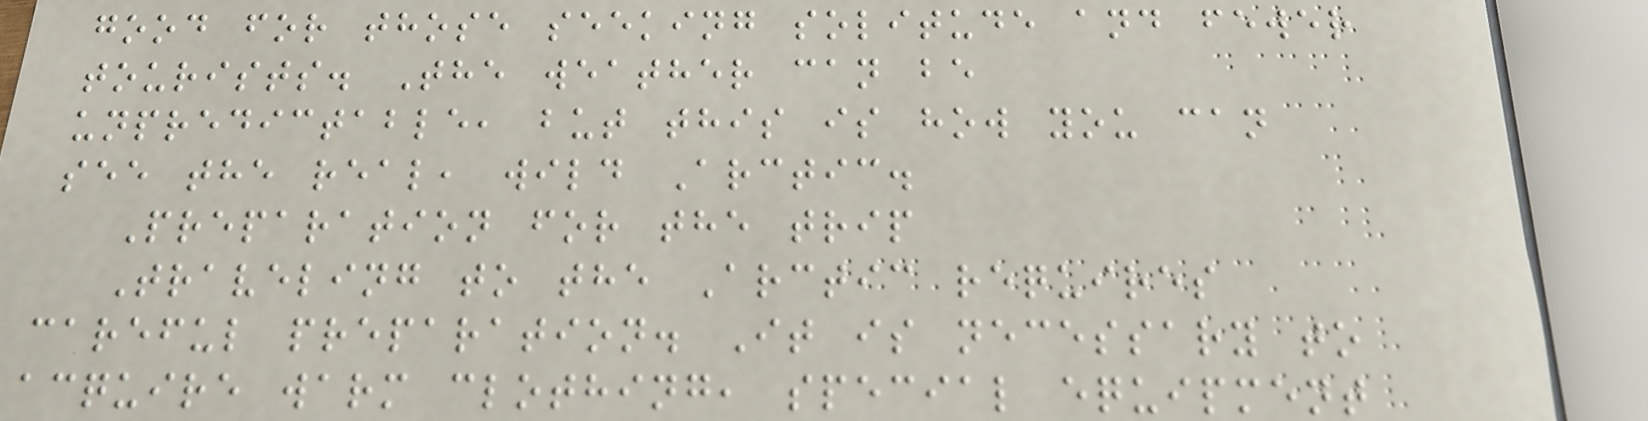good for those seeking solitude and fewer
tourists. The weather can be
unpredictable, but this is how you can
see the real, wild Arctic.
Preparation for the trip
Traveling to the Arctic requires
careful preparation. It is necessary to
acquire warm clothing, special equipment
